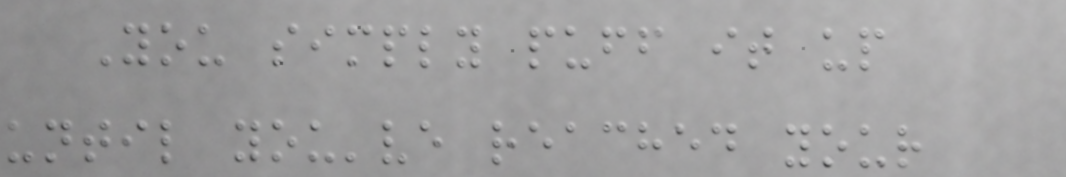You simply puff it up
until you've reached your
